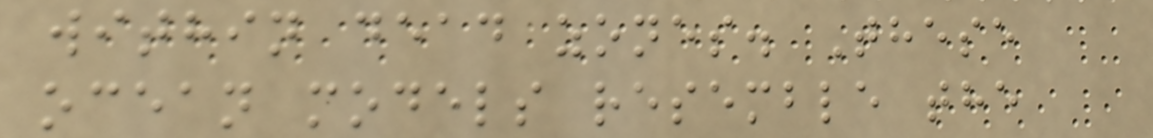within dead zones. These
ocean models resemble the
